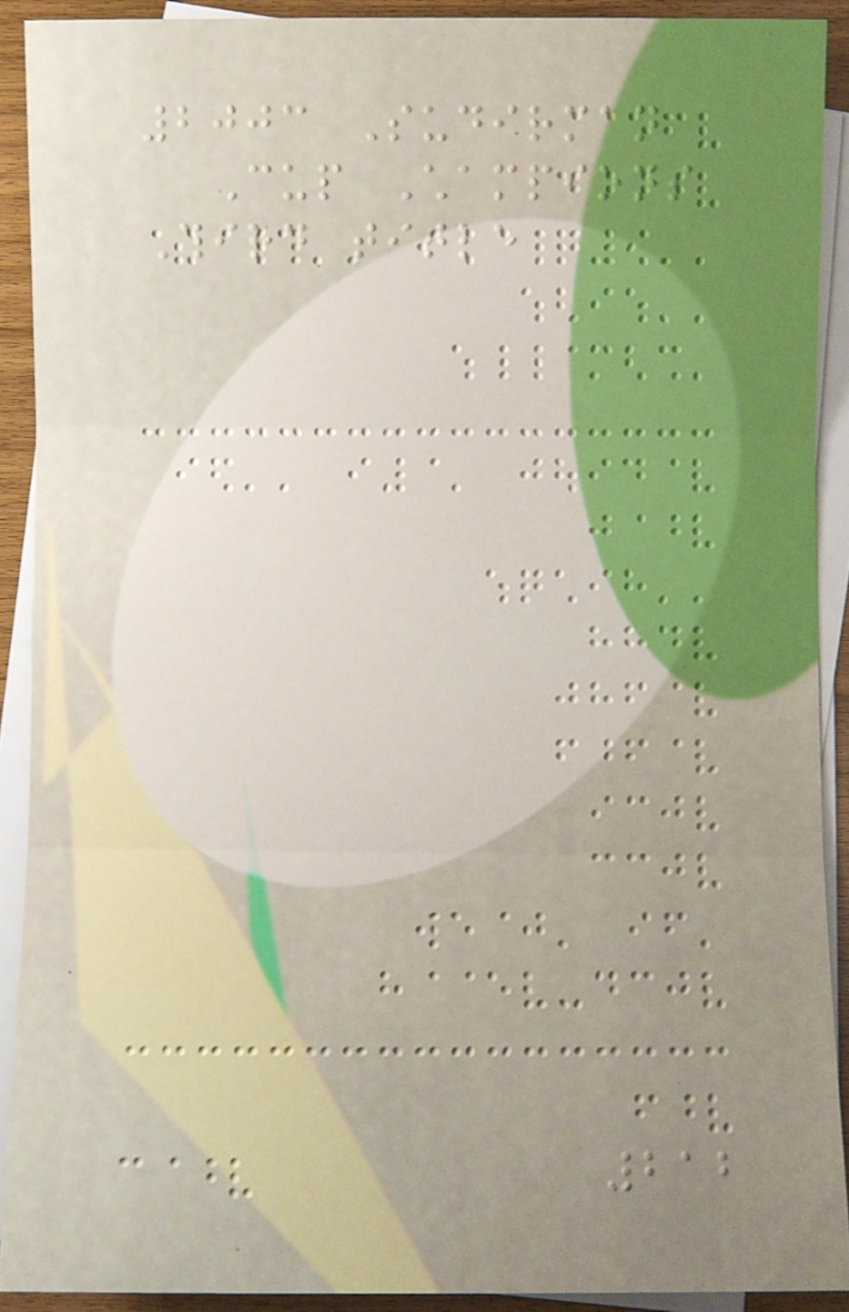2003 Sudirman
Cup Champions
Third title
212
